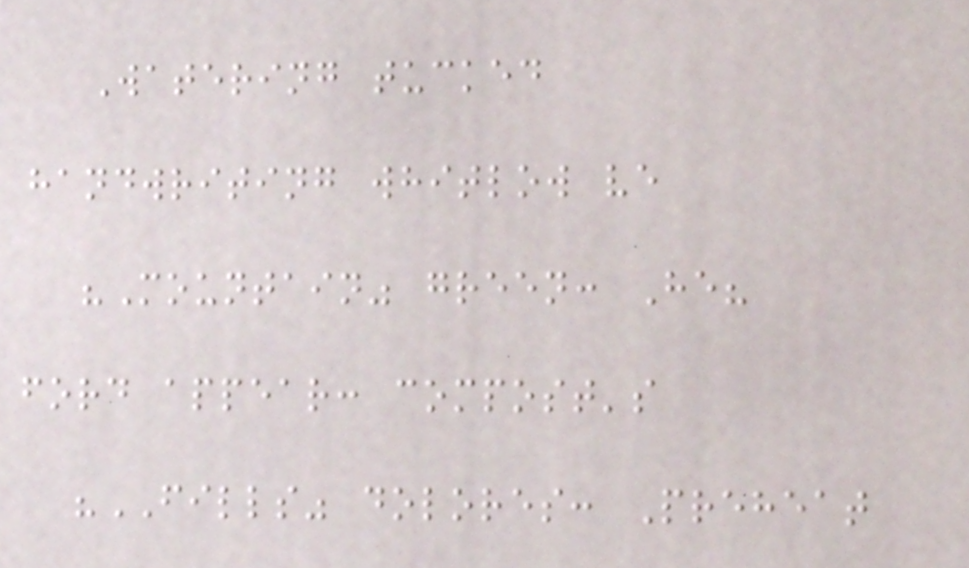Watering tucked
handwriting whitlow ve
"Mountain" green: He?
ford appear: compost's
"FILLS" dolores: Preheat
